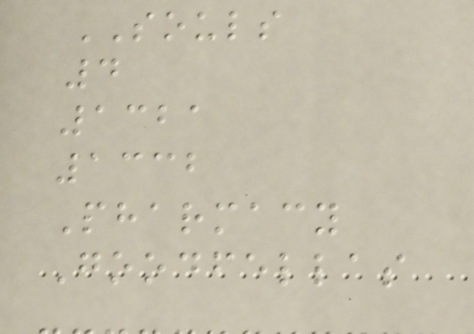SOULS
4
1321
1332
Pharmacy
Goodfellas
